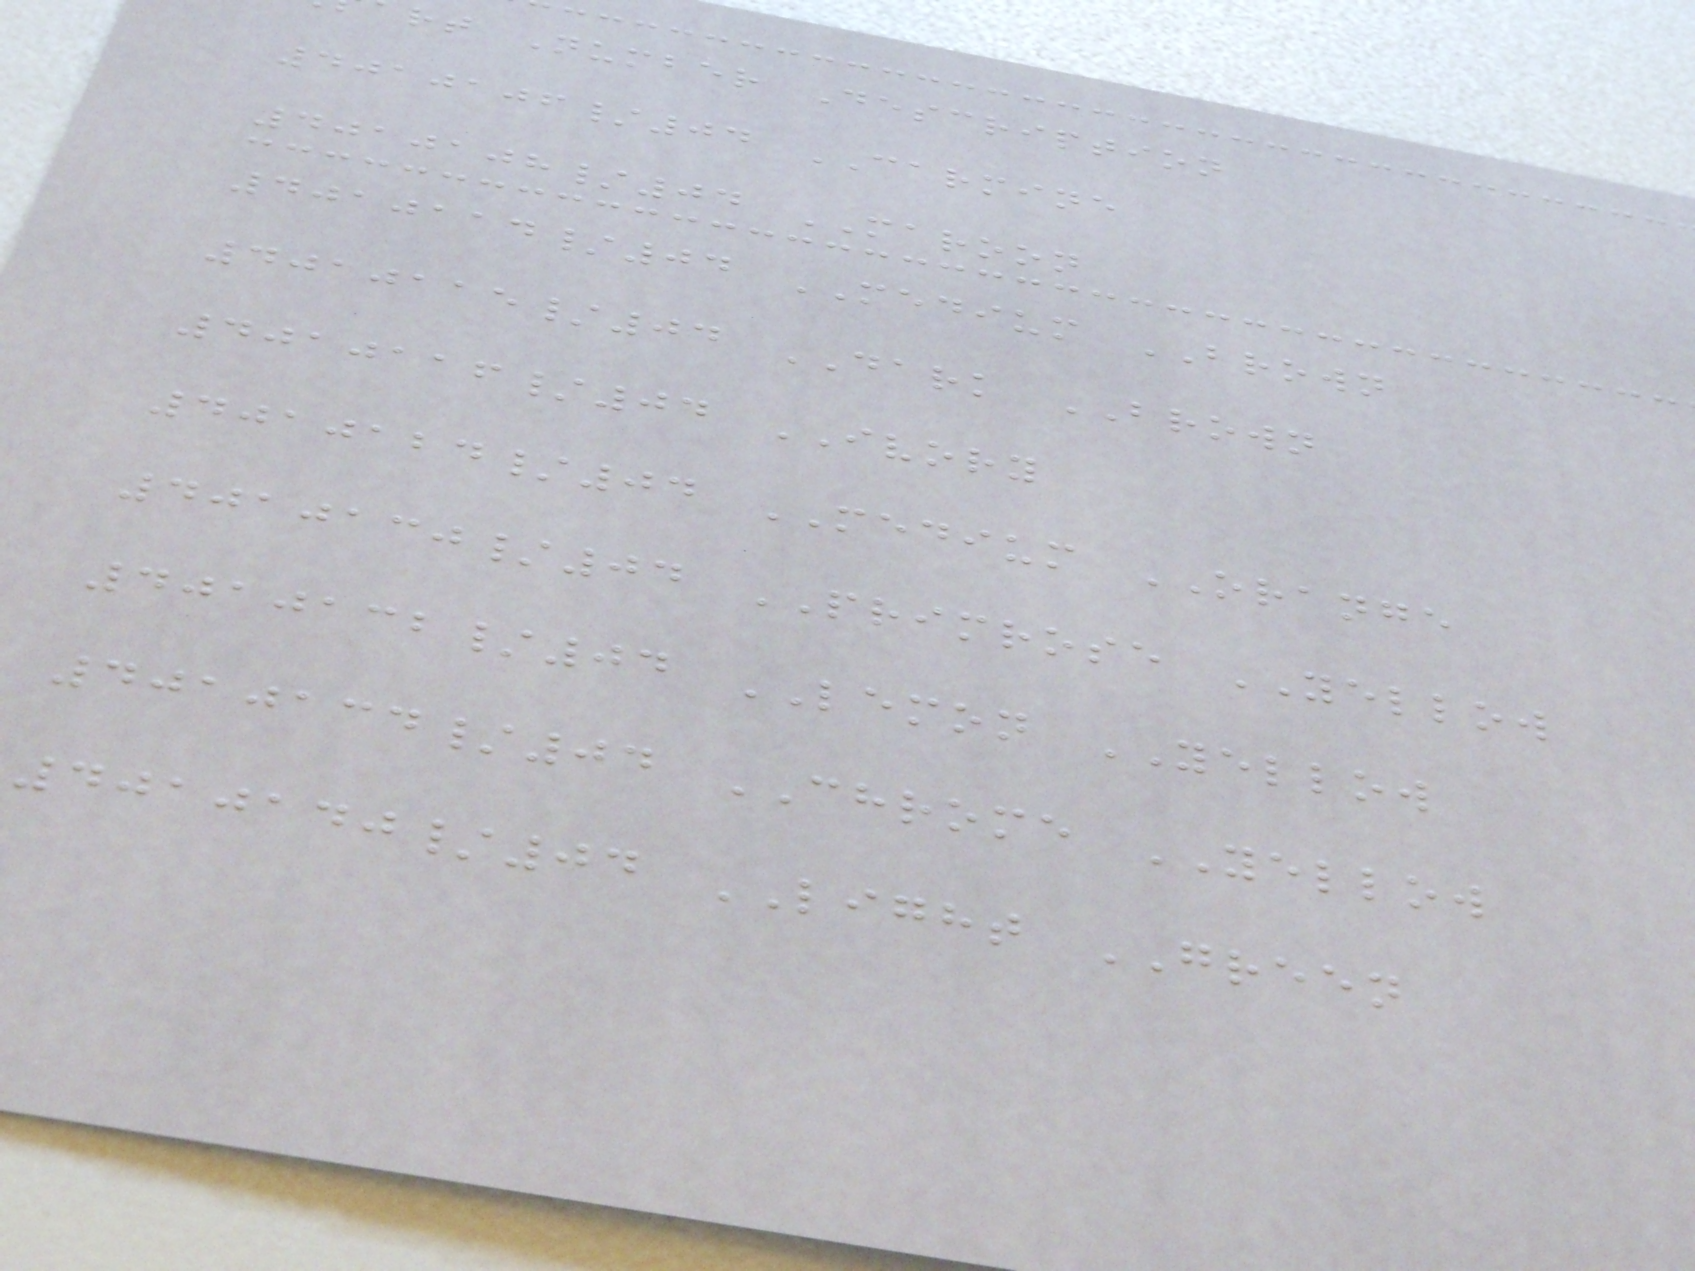rt Number Description
4010106/04 CARMINE
4010108/04 MAROON
4010114/04 MEDIUM BROWN
4010115/04 DARK BROWN
4010116/04 IVORY
4010124/04 MEDIUM ORANGE
4010130/04 PRIMROSE YELLOW
4010132/04 LEMON YELLOW
4010134/04 CHROME YELLOW
4010140/04 LIGHT GREEN
